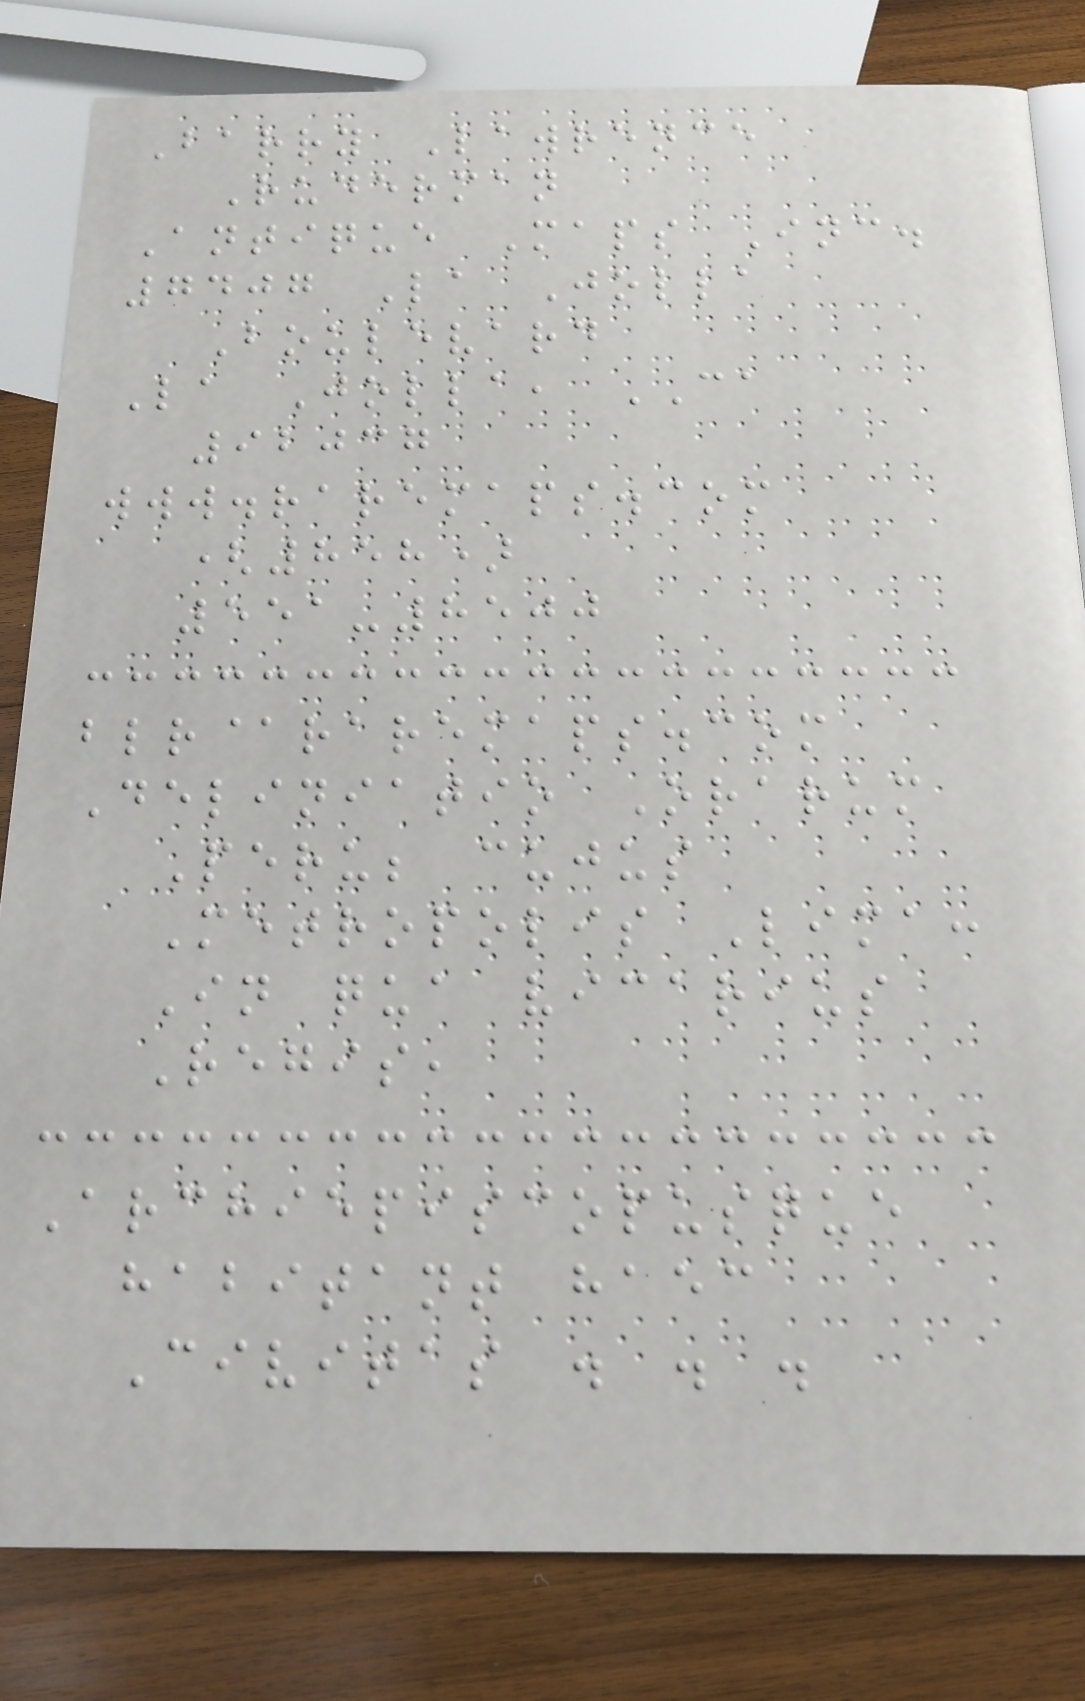Barry Lawrence
Ruderman
Antique Maps Inc.
7407 La Jolla
Boulevard
La Jolla, CA
92037
www.raremaps.com
(858)
551-8500
blr@raremaps.com
Deliniatio Orarum
Peru; cujus
Metropolis Lima:
In qua vicarius
Regis,
Archiepiscopusque
habitant haec
Civitas . . .
